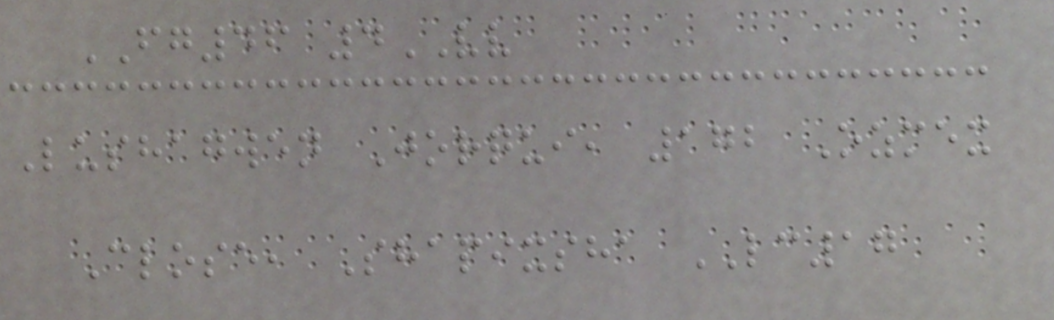FG46 4VV
Lushagwen Jorqui, 172 Ozmex
Close, Shapixsha LC17
